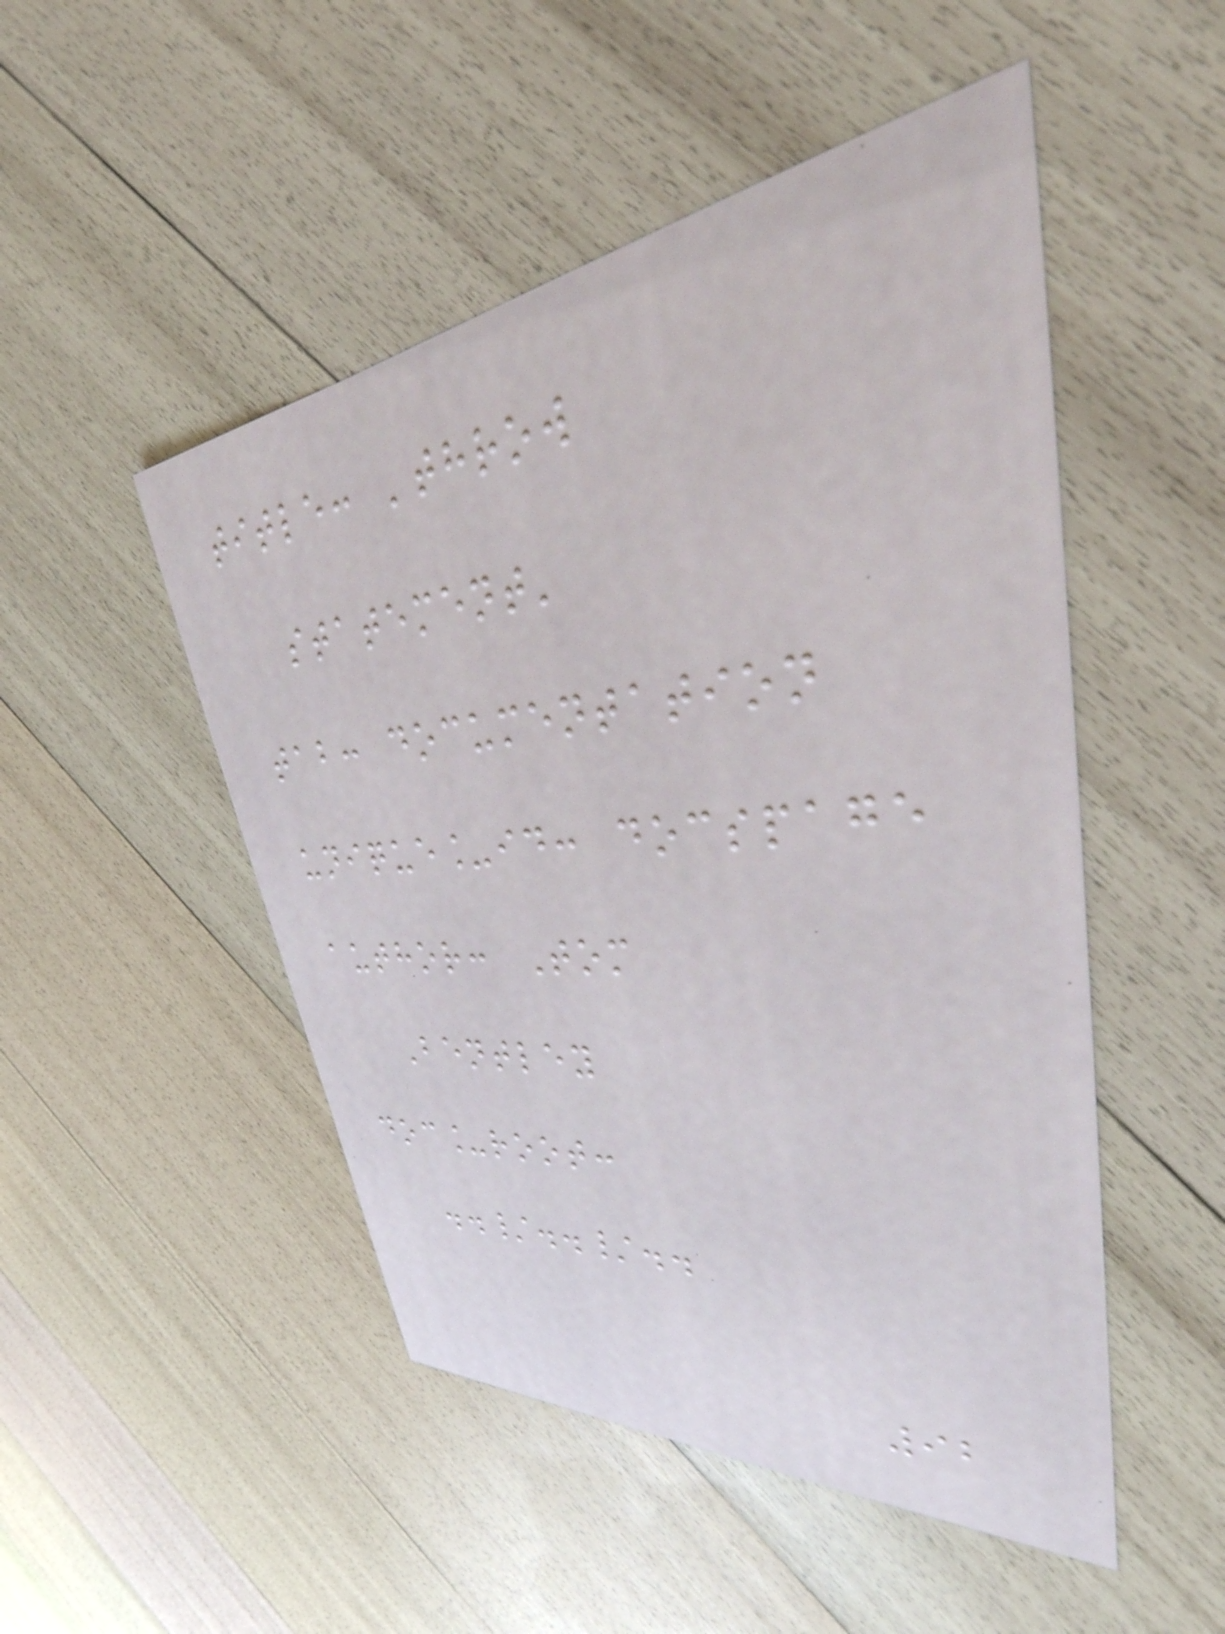title: 'throw
statement'
tab: documentation
unique_id: docspage
author: Tom
Bentley
doc_root:
../../..
92
